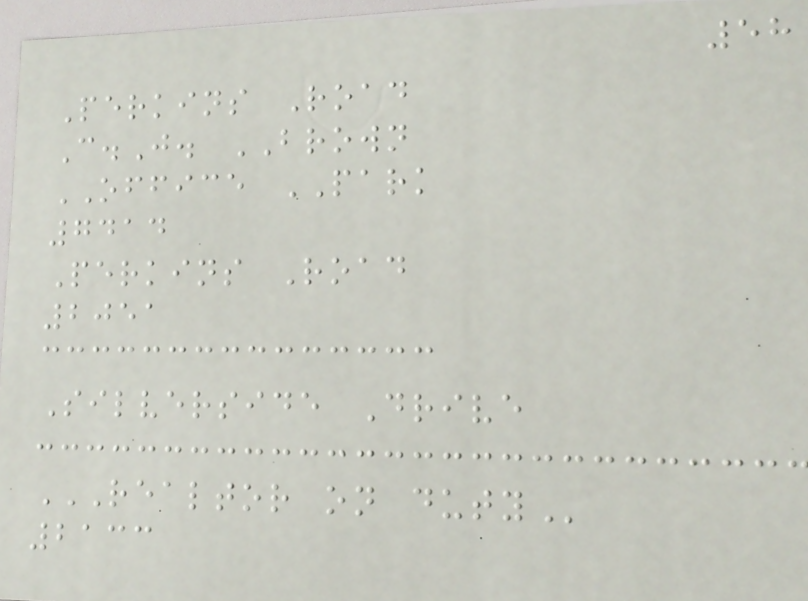58
Perkins Road
C.J. BROWN
OFFICE PARK
7414
Perkins Road
2051
Silverside Drive
REALTOR ON DUTY
2133
